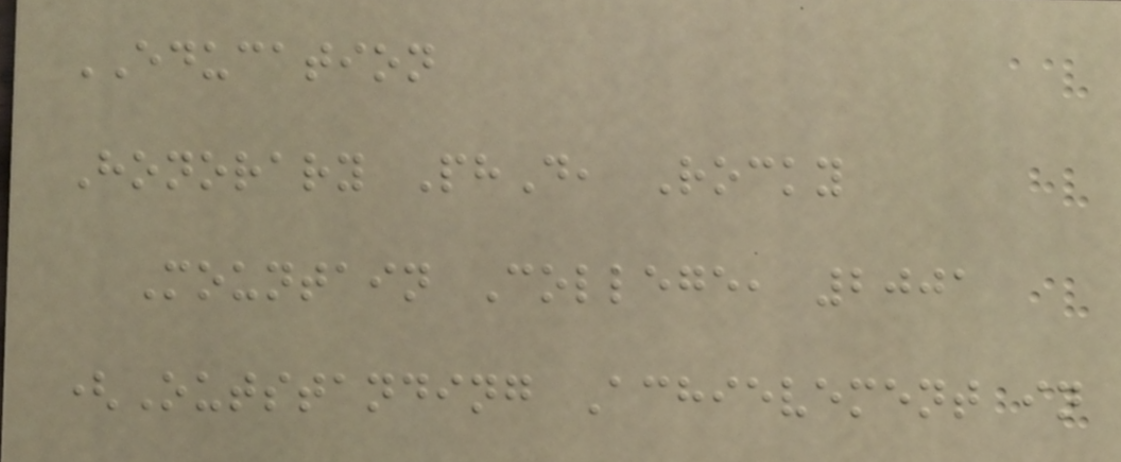EDUCATION
Honorary PhD, Rocky
Mountain College, 2001
(Outstanding Achievement in
